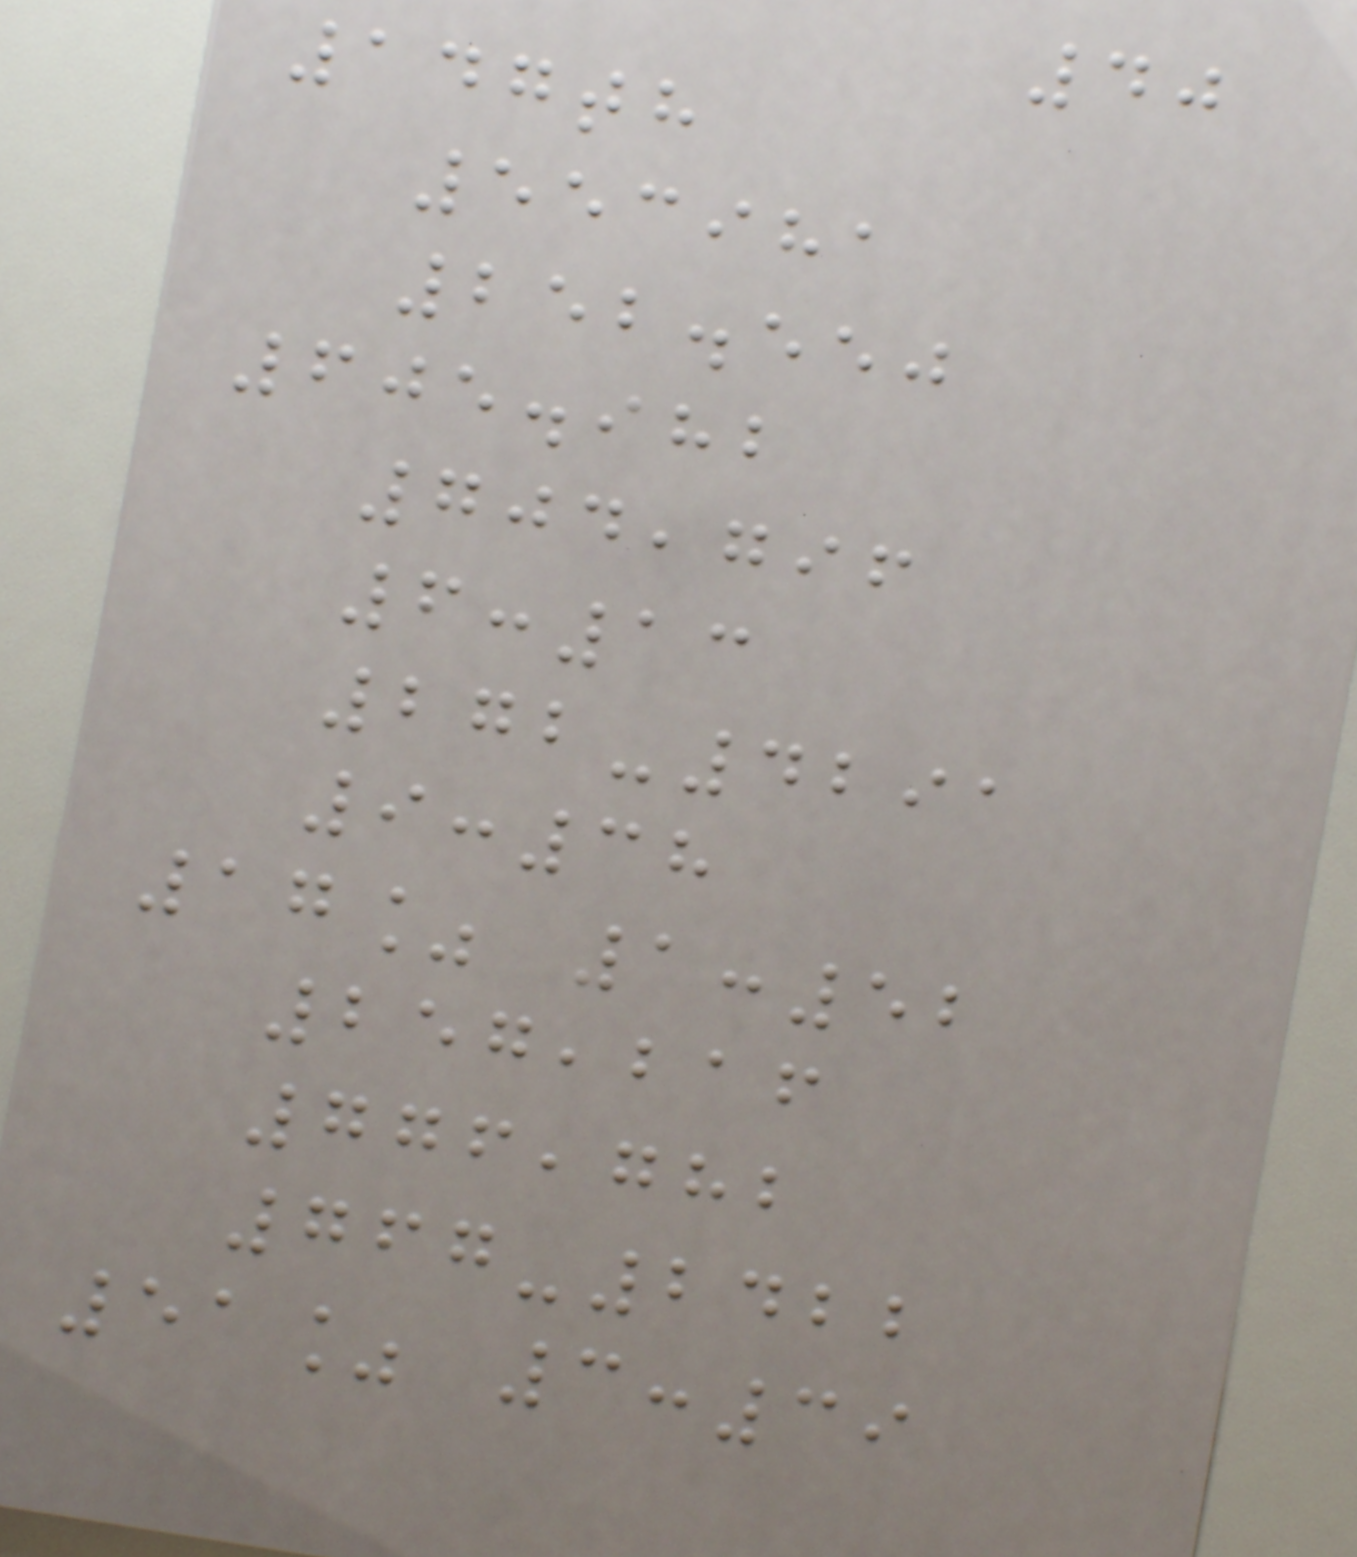40
147th
553981
252.550
605.982
704,796
6:13
272-4291
9:38
17% 1:52
257,216
776,782
767-2422
51% 3:39
